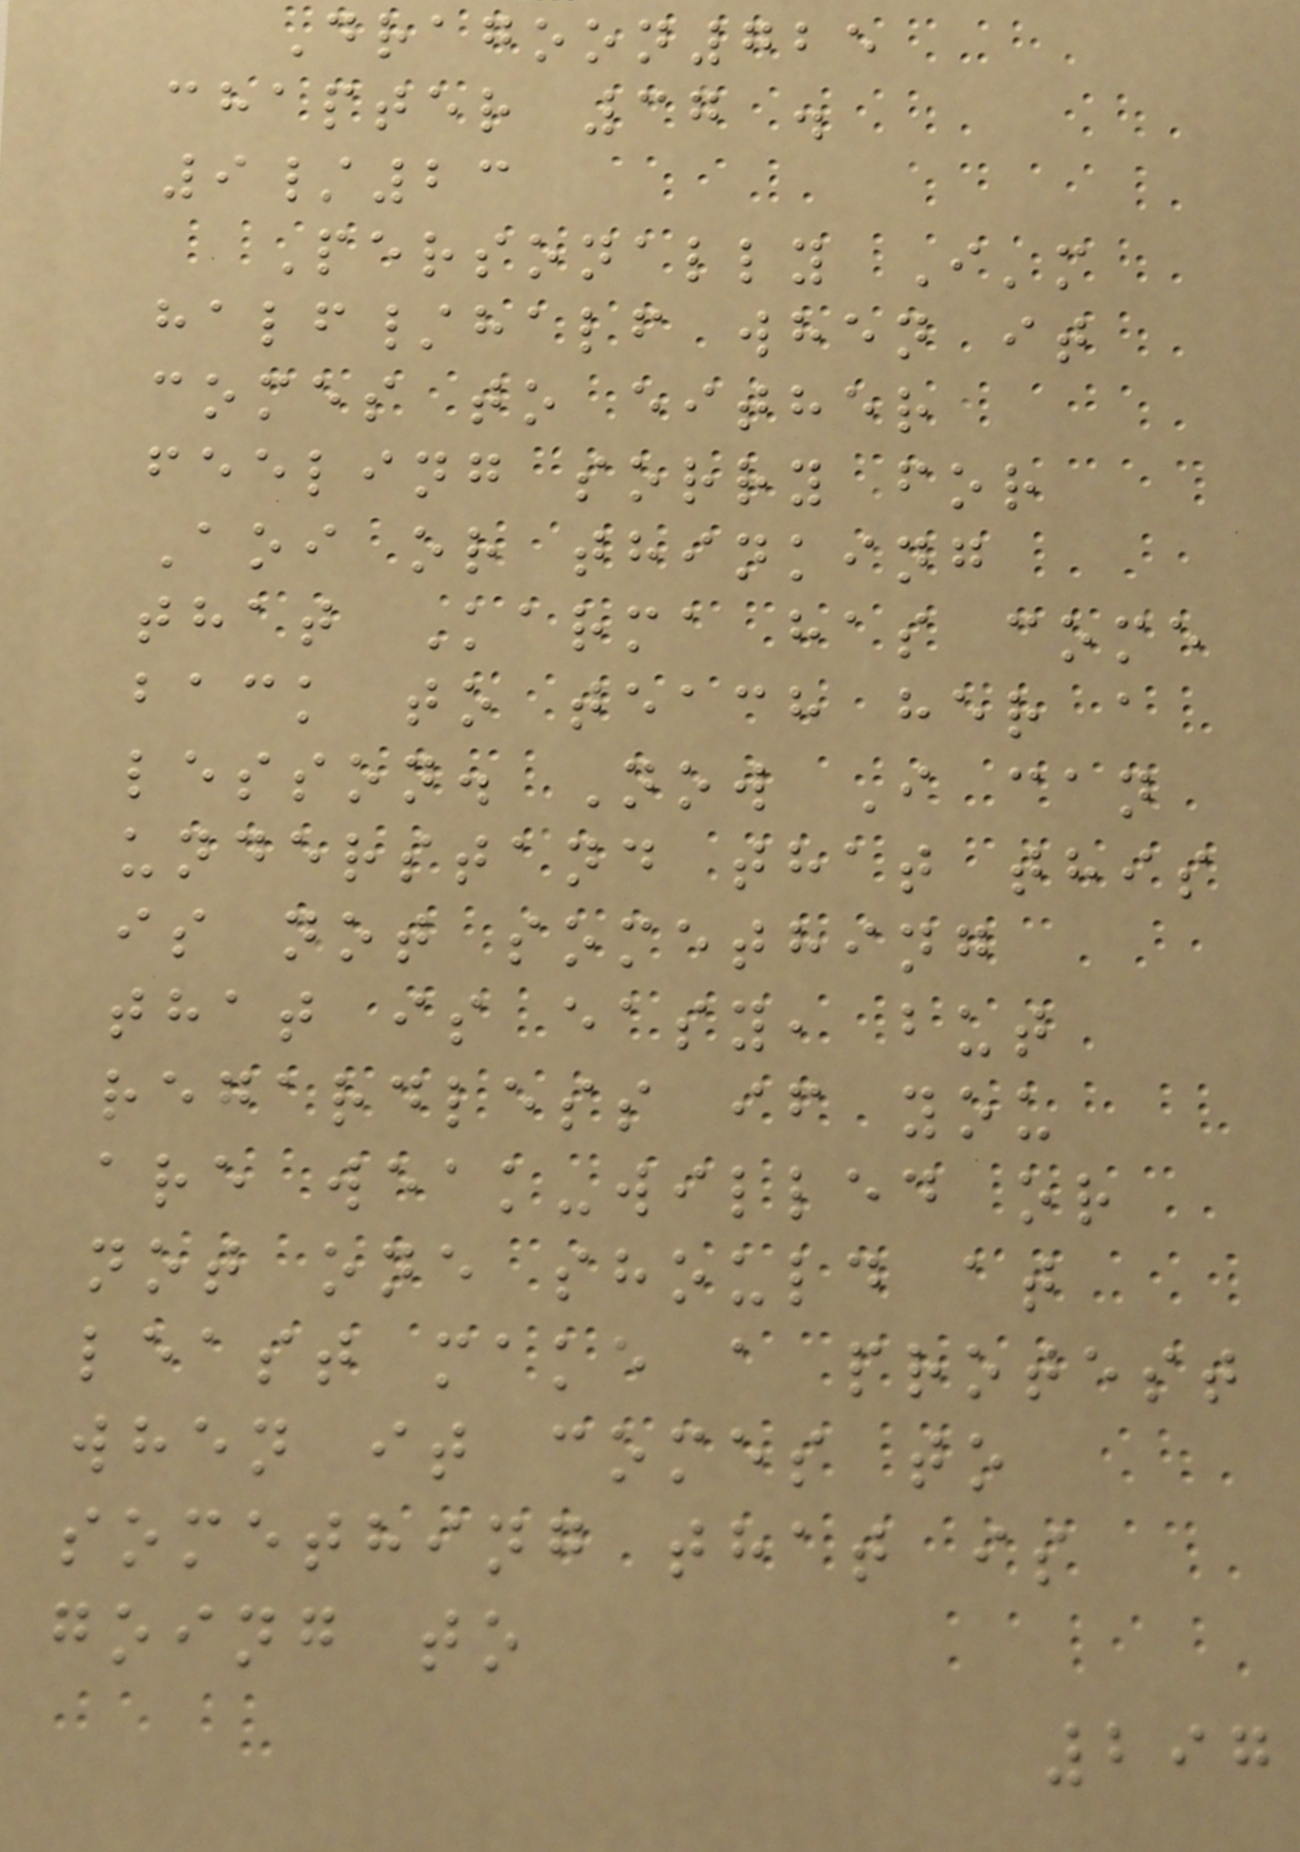Dragoon725
chapter 37 .
9/23
Personally I'm
half/half when it
comes to either
feeling sorry for
Aoi or thinking
that Karma has come
back to teach her a
lesson. Now I can
understand that this
is not something
that is easy, but
regardless if you
are weak-willed or
not one should at
least make a protest
when it comes to
something that is
going to
297
